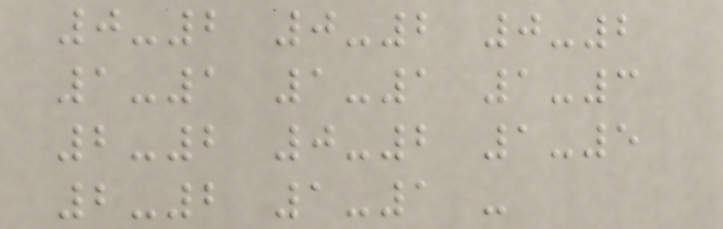0-2 0-2 0-2
1-1 1-1 1-3
2-2 0-2 1-5
2-2 1-1 -
